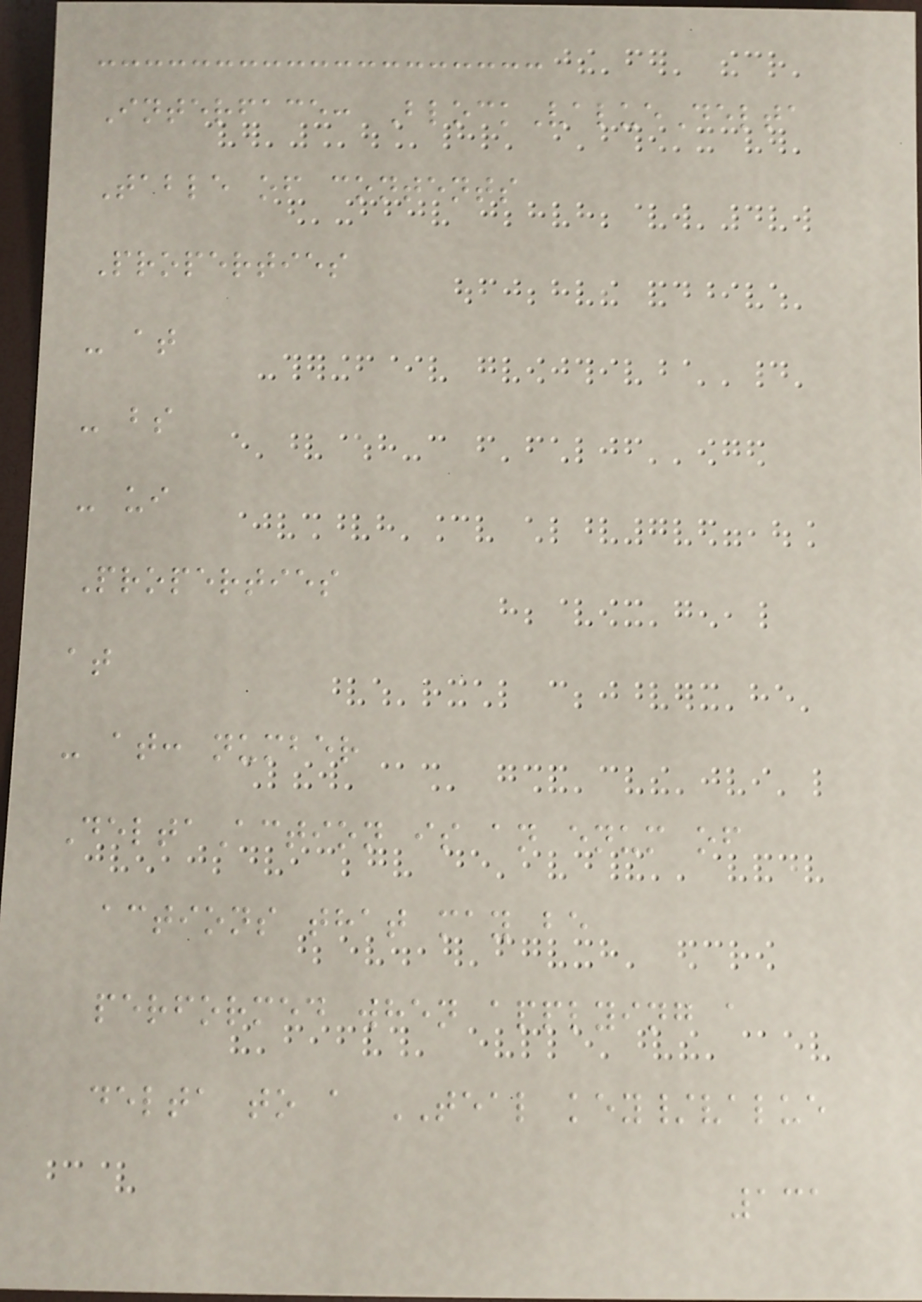Interface: BlockValueDelta
Table of contents
Properties
- at
- bs
- ui
Properties
at
- at: number
DeltaAction is an enum of
actions that may be
performed when applying a
delta to a TEAL key/value
131
